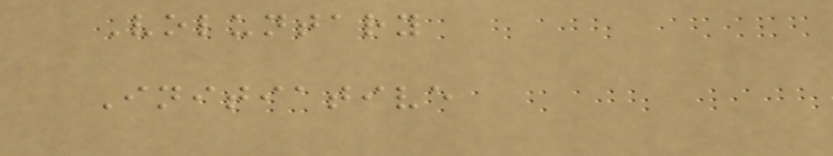Voluntary
Initiative
